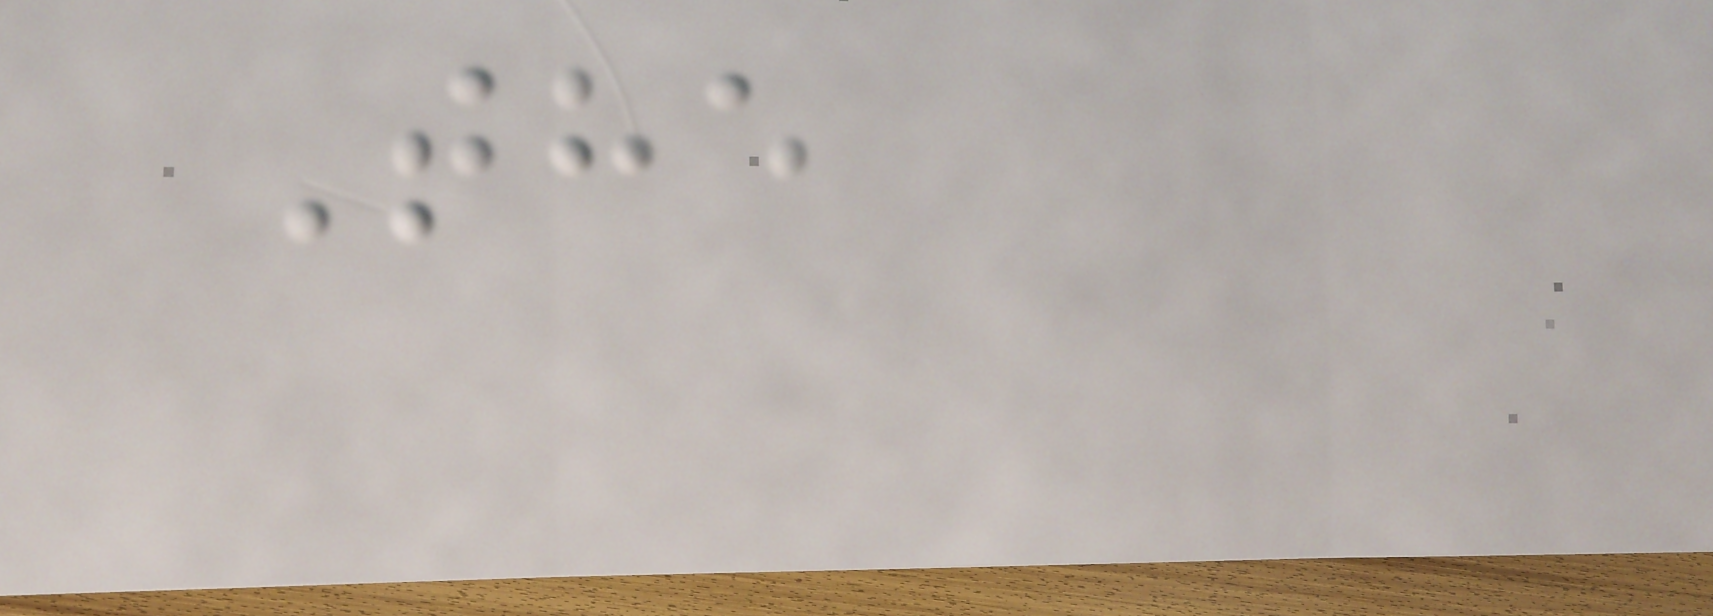The
